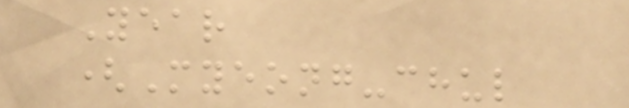Year
(Myeong-chul
